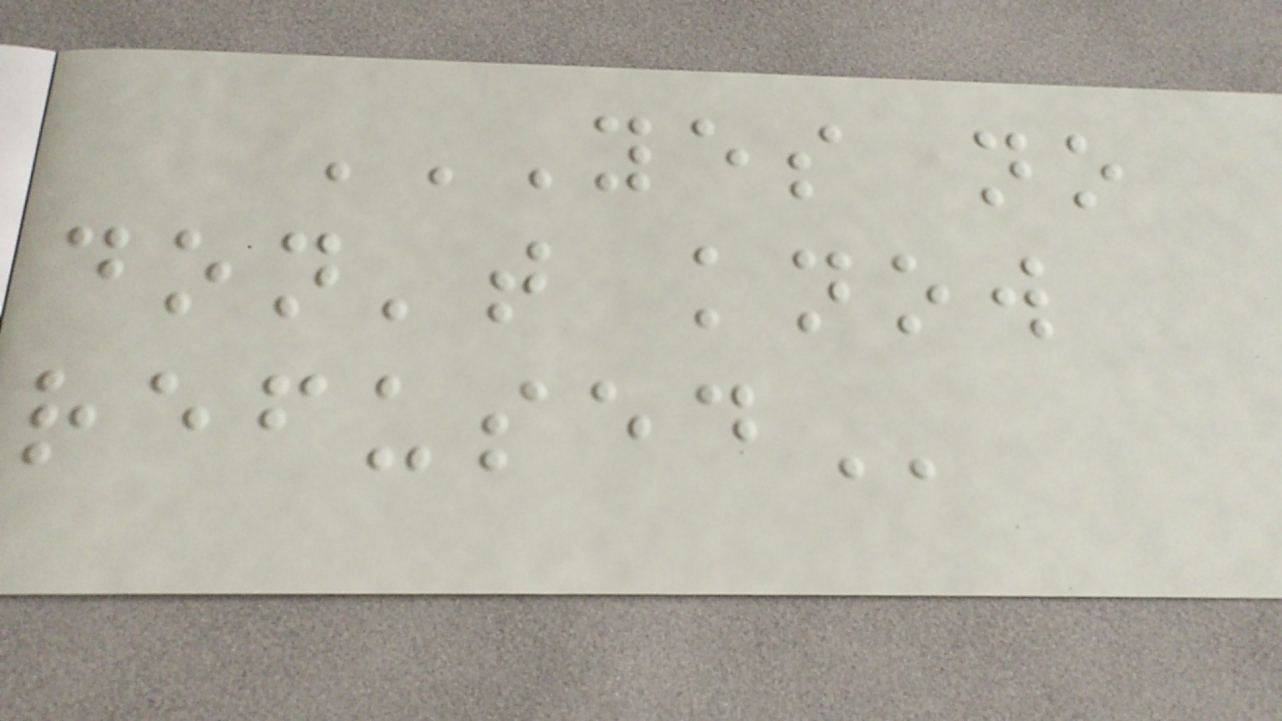YES NO
DON'T KNOW
REFUSED
